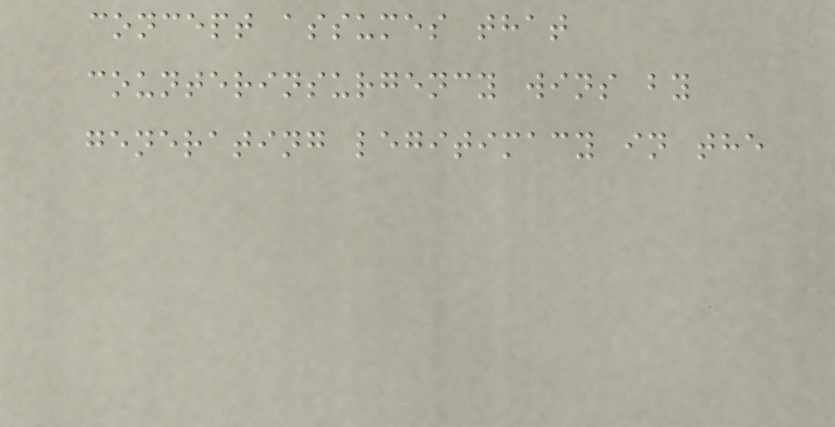concept assumes that
counterinsurgency wins by
generating legitimacy in the
